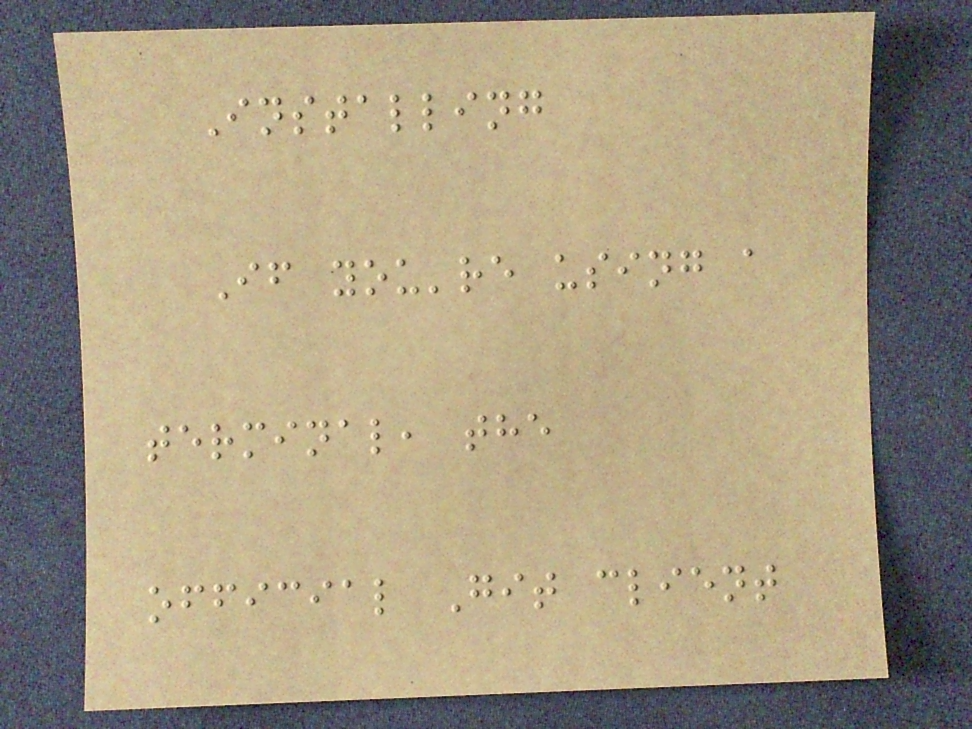Installing
If you're using a
terminal, the
official Git client
